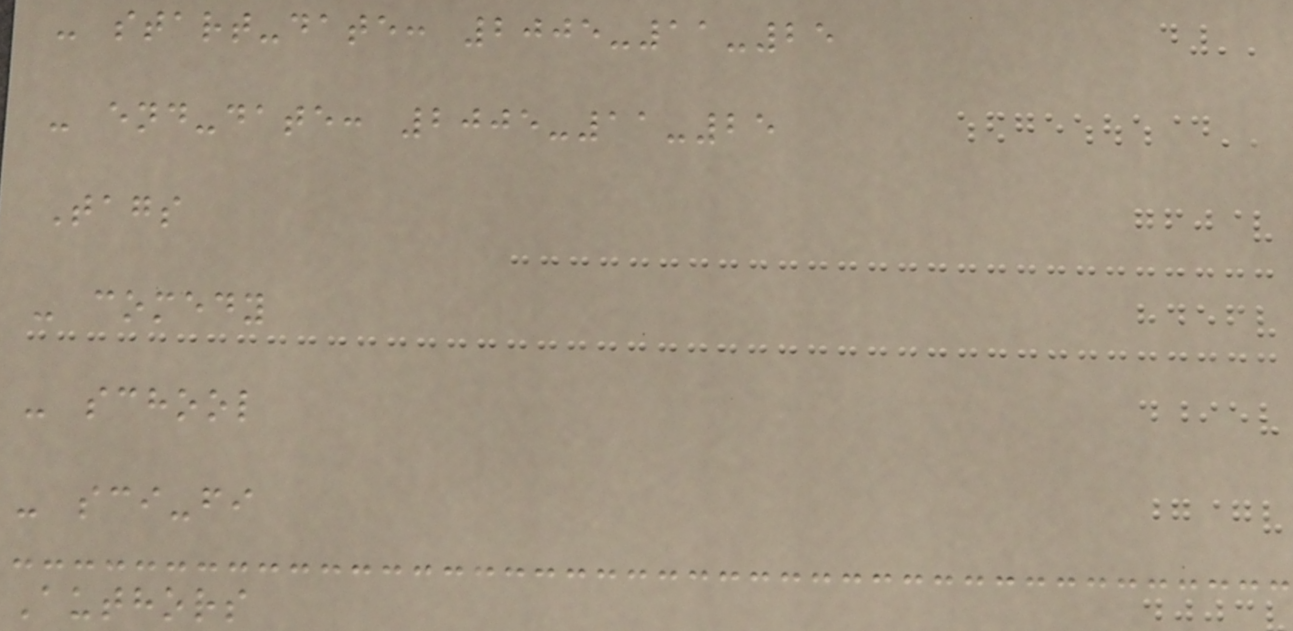- start-date: 2005-11-25
- end-date: 2005-11-25
Tags
- comedy
- school
- sci-fi
Authors
